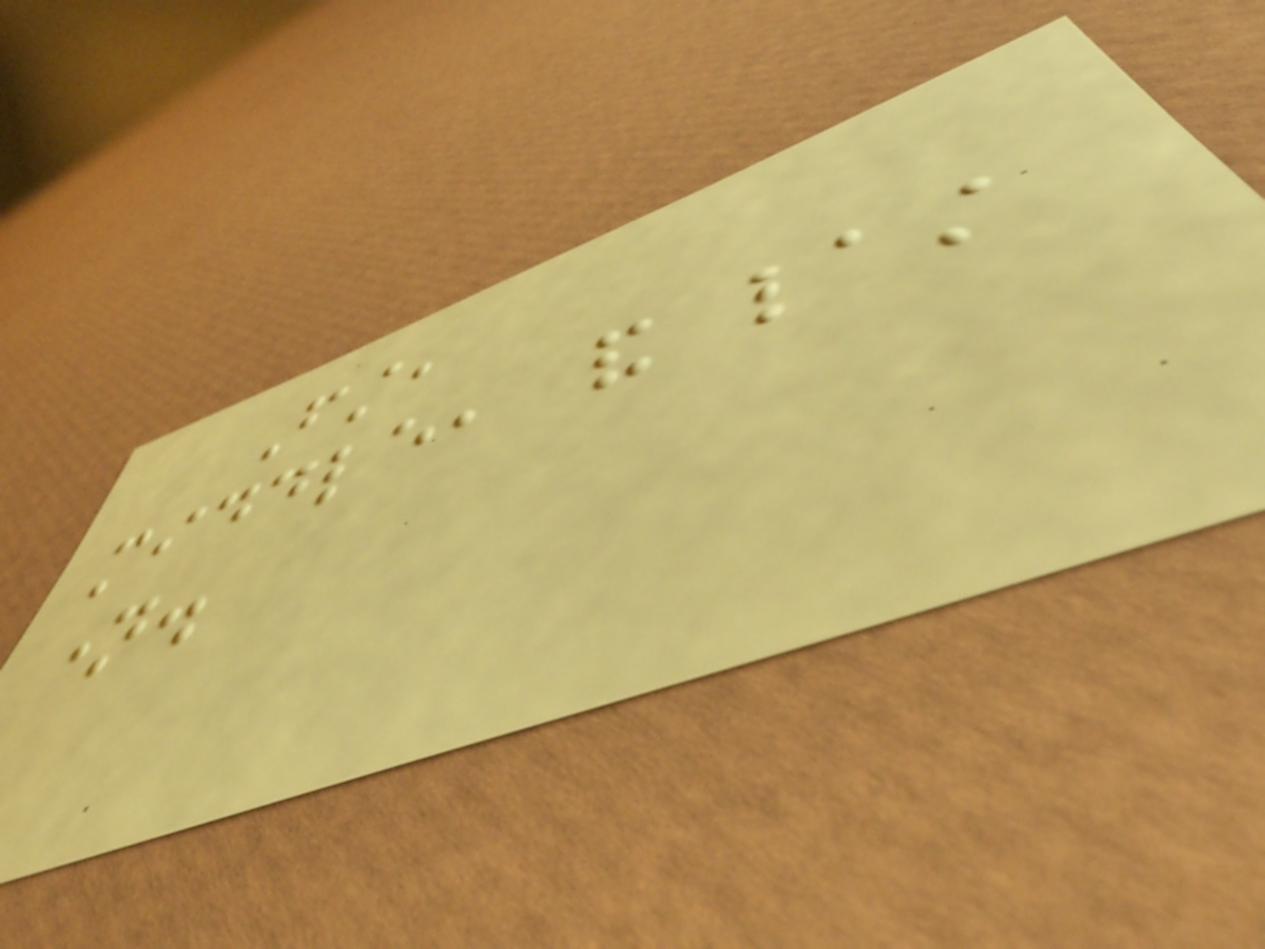First,
middle, and last
name.
